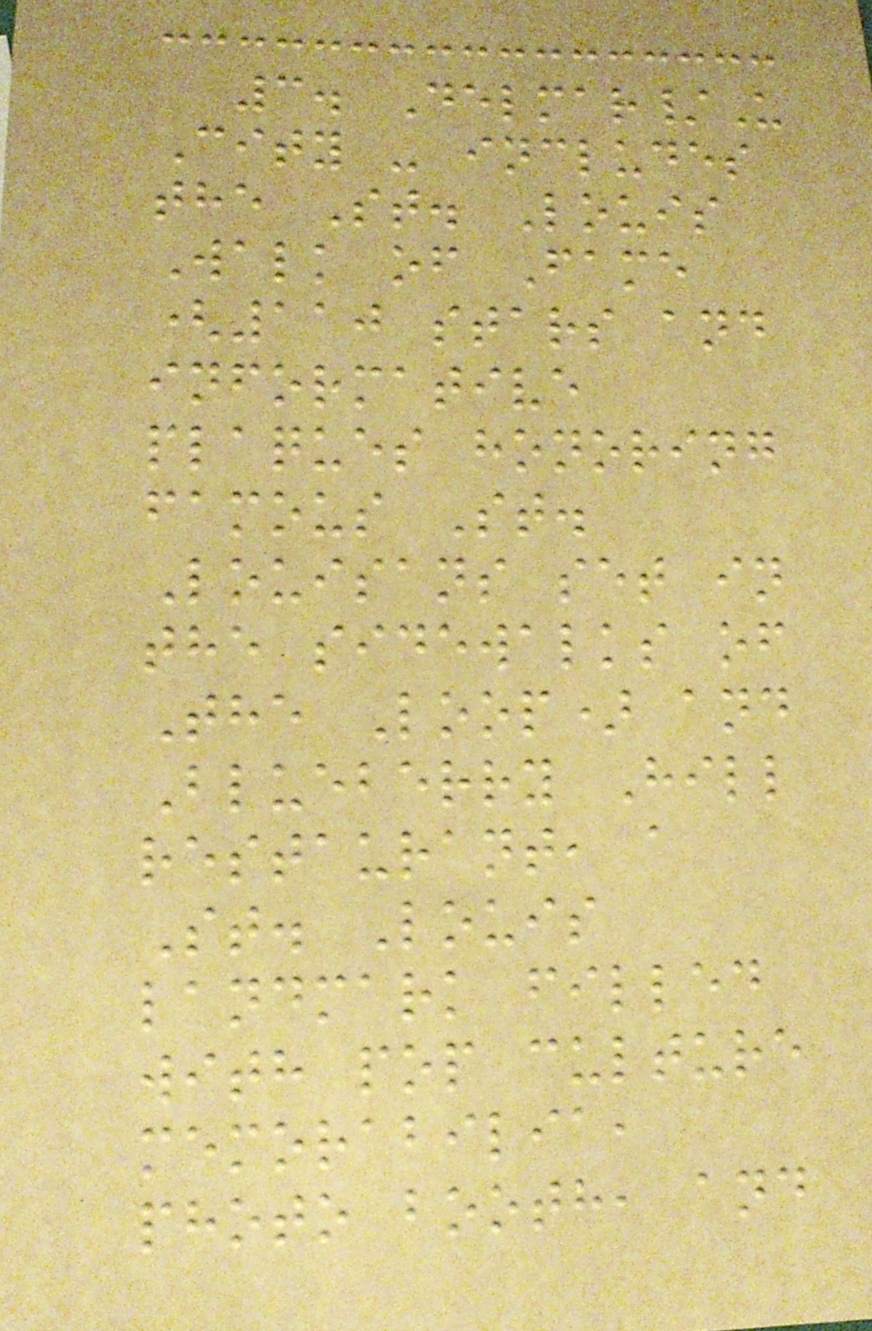3. Delmar/U
City - includes
the St. Louis
Walk of Fame
(110 stars and
informative
plaques honoring
famous St.
Louisans set in
the sidewalks of
The Loop) and
Blueberry Hill
restaurant, a
St. Louis
landmark filled
with pop culture
memorabilia,
photo booth, and
